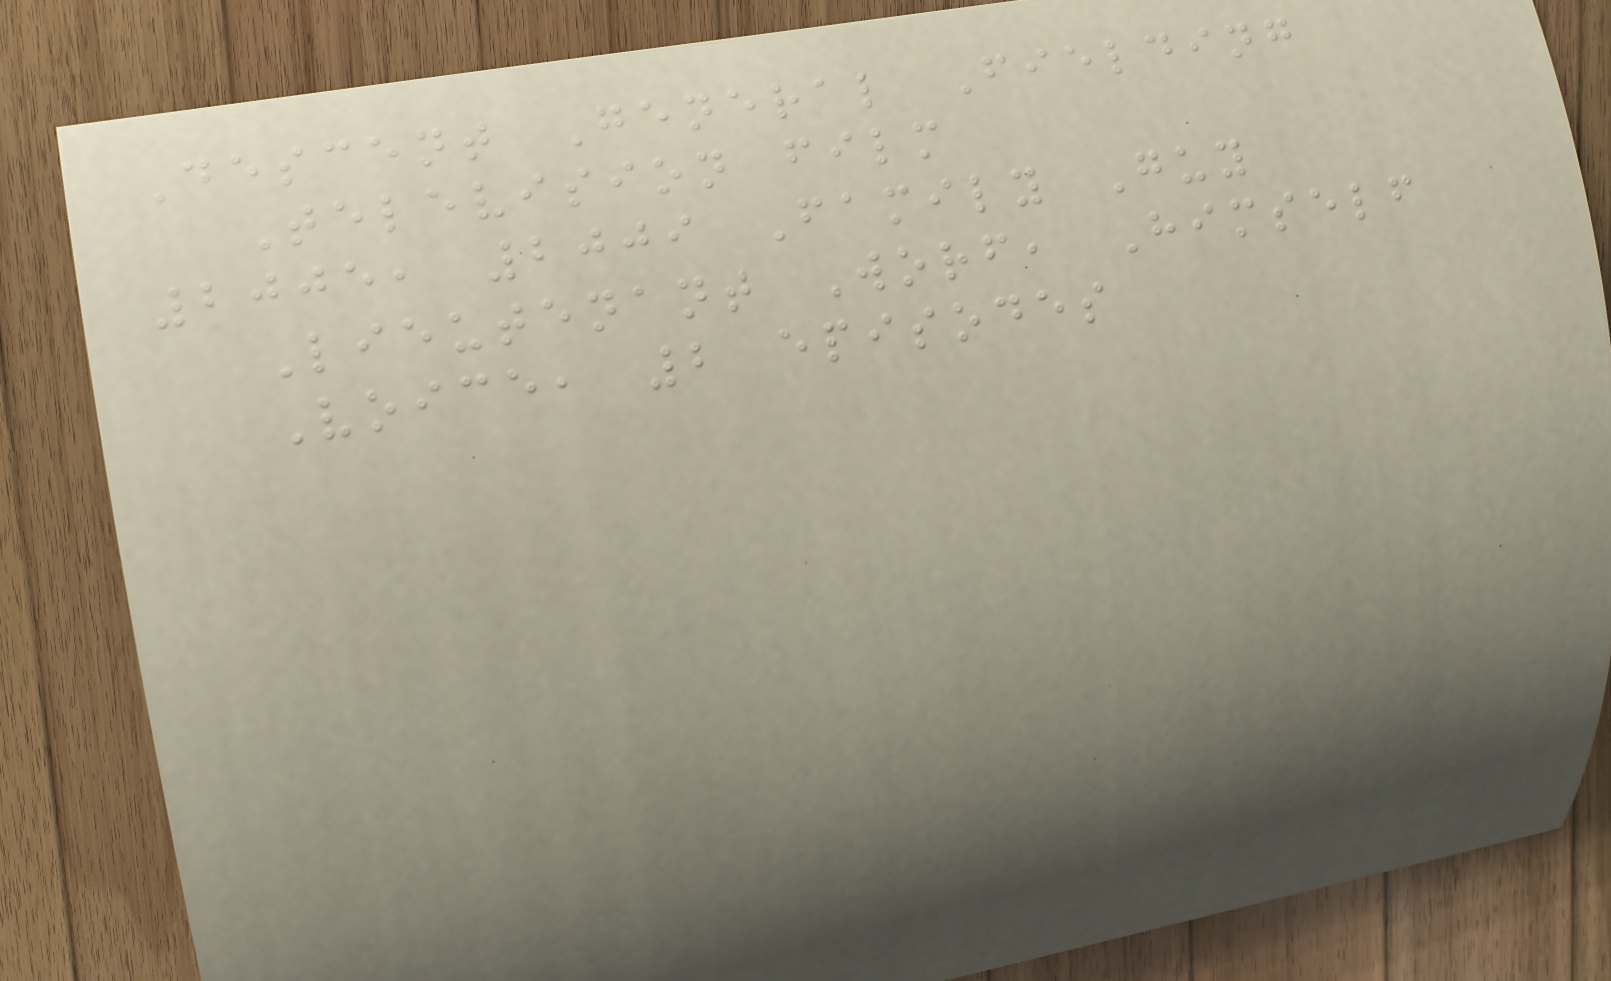Descent General Fielding
Television film
2005, 2009 Family Guy
Lieutenant Worf, Himself
Voice, 2 episodes
